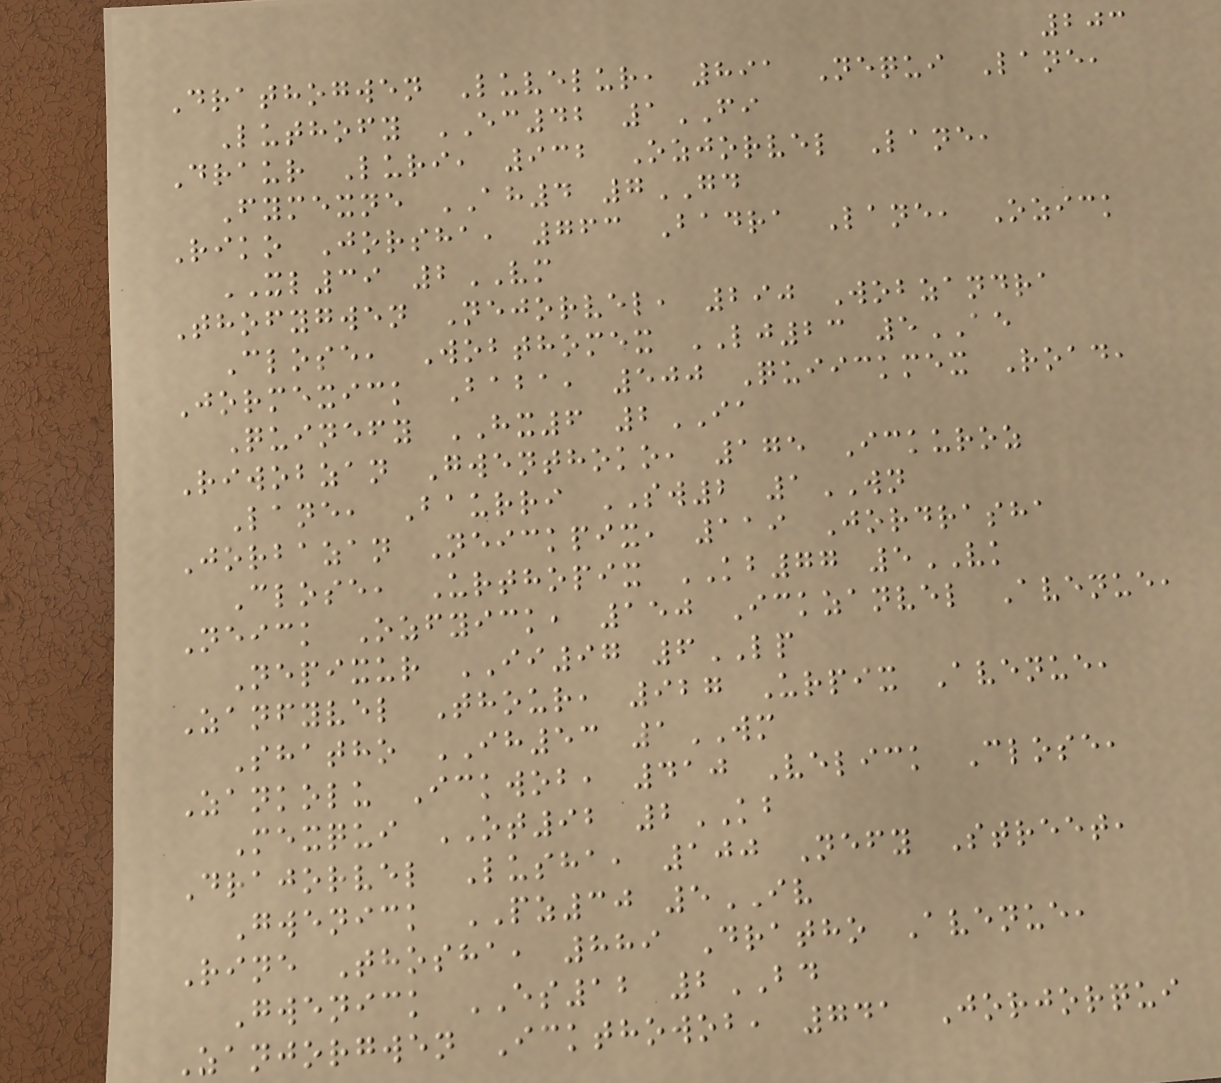203
Drathogwen Luvelur, 891 Nequi Lane,
Luthofy EC42 1FI
Draur Luri, 932 Ozjorvel Lane,
Fymexne AH4 7GD
Riko Jorsha, 763 Badra Lane, Ozick
XL39 2VM
Thofygwen Nejorvel, 290 Wobzandra
Close, Wobthomex LJ23 5AE
Jormexick Baba, 500 Quiickmex Road,
Quinefy HX6 2IA
Riwobzan Gwenthoko, 175 Ickuroz
Lane, Baurri SW2 1WN
Jorbazan Neickpix, 119 Jordrasha
Close, Urthopix KB77 5VK
Neick Ozfyick, 150 Ickzanvel Avenue,
Nepixur II97 6LP
Zanfyvel Thour, 927 Urpix Avenue,
Shatho IH53 1WM
Zankolu Ickwob, 410 Velick Close,
Mexqui OT92 2KB
Drajorvel Lusha, 100 Nefy Street,
Gwenick PZ30 5IV
Rine Thosha, 889 Dratho Avenue,
Gwenick ES12 2BD
Zanjorgwen Ickthowob, 741 Jorjorqui
